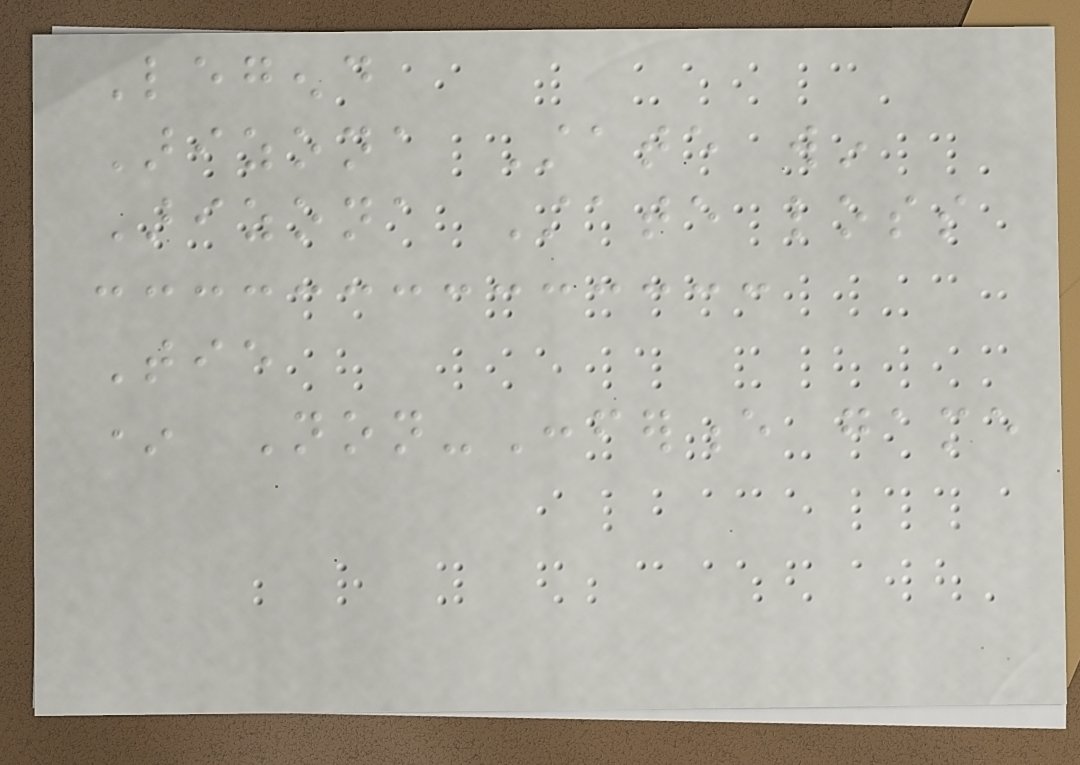Legend
Arizona State win
Arizona State loss
Tie
* Non-Conference game
